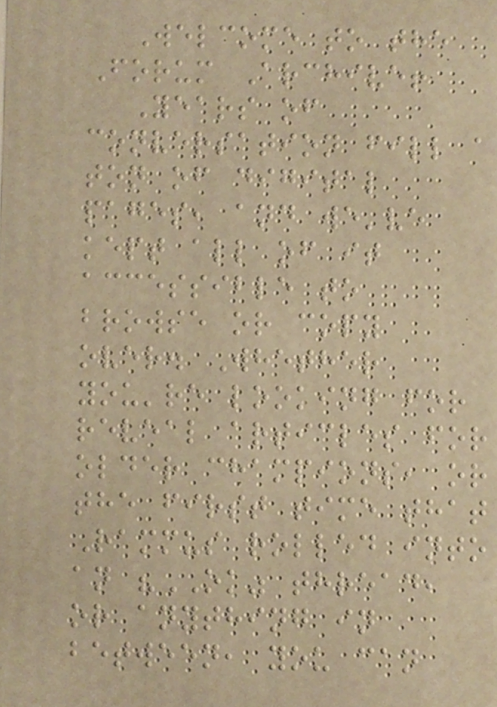Welcome to the
Forum Archive!
Years of
conversation fill a
ton of digital
pages, and we've
kept all of it
accessible to
browse or copy
over. Whether
you're looking for
reveal articles for
older champions, or
the first time that
Rammus rolled into
an "OK" thread,
or anything in
between, you can
